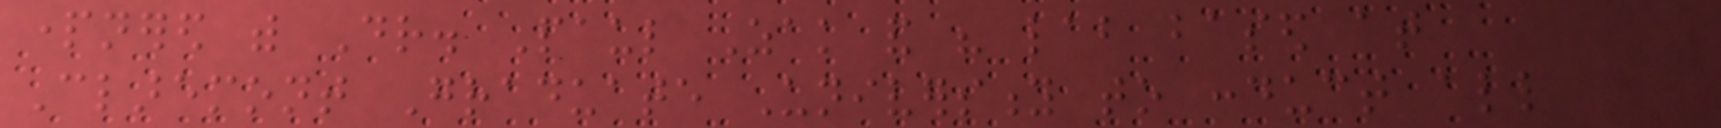partnered with Dr. Paul Zak and his lab based at
Claremont Graduate University to conduct all
